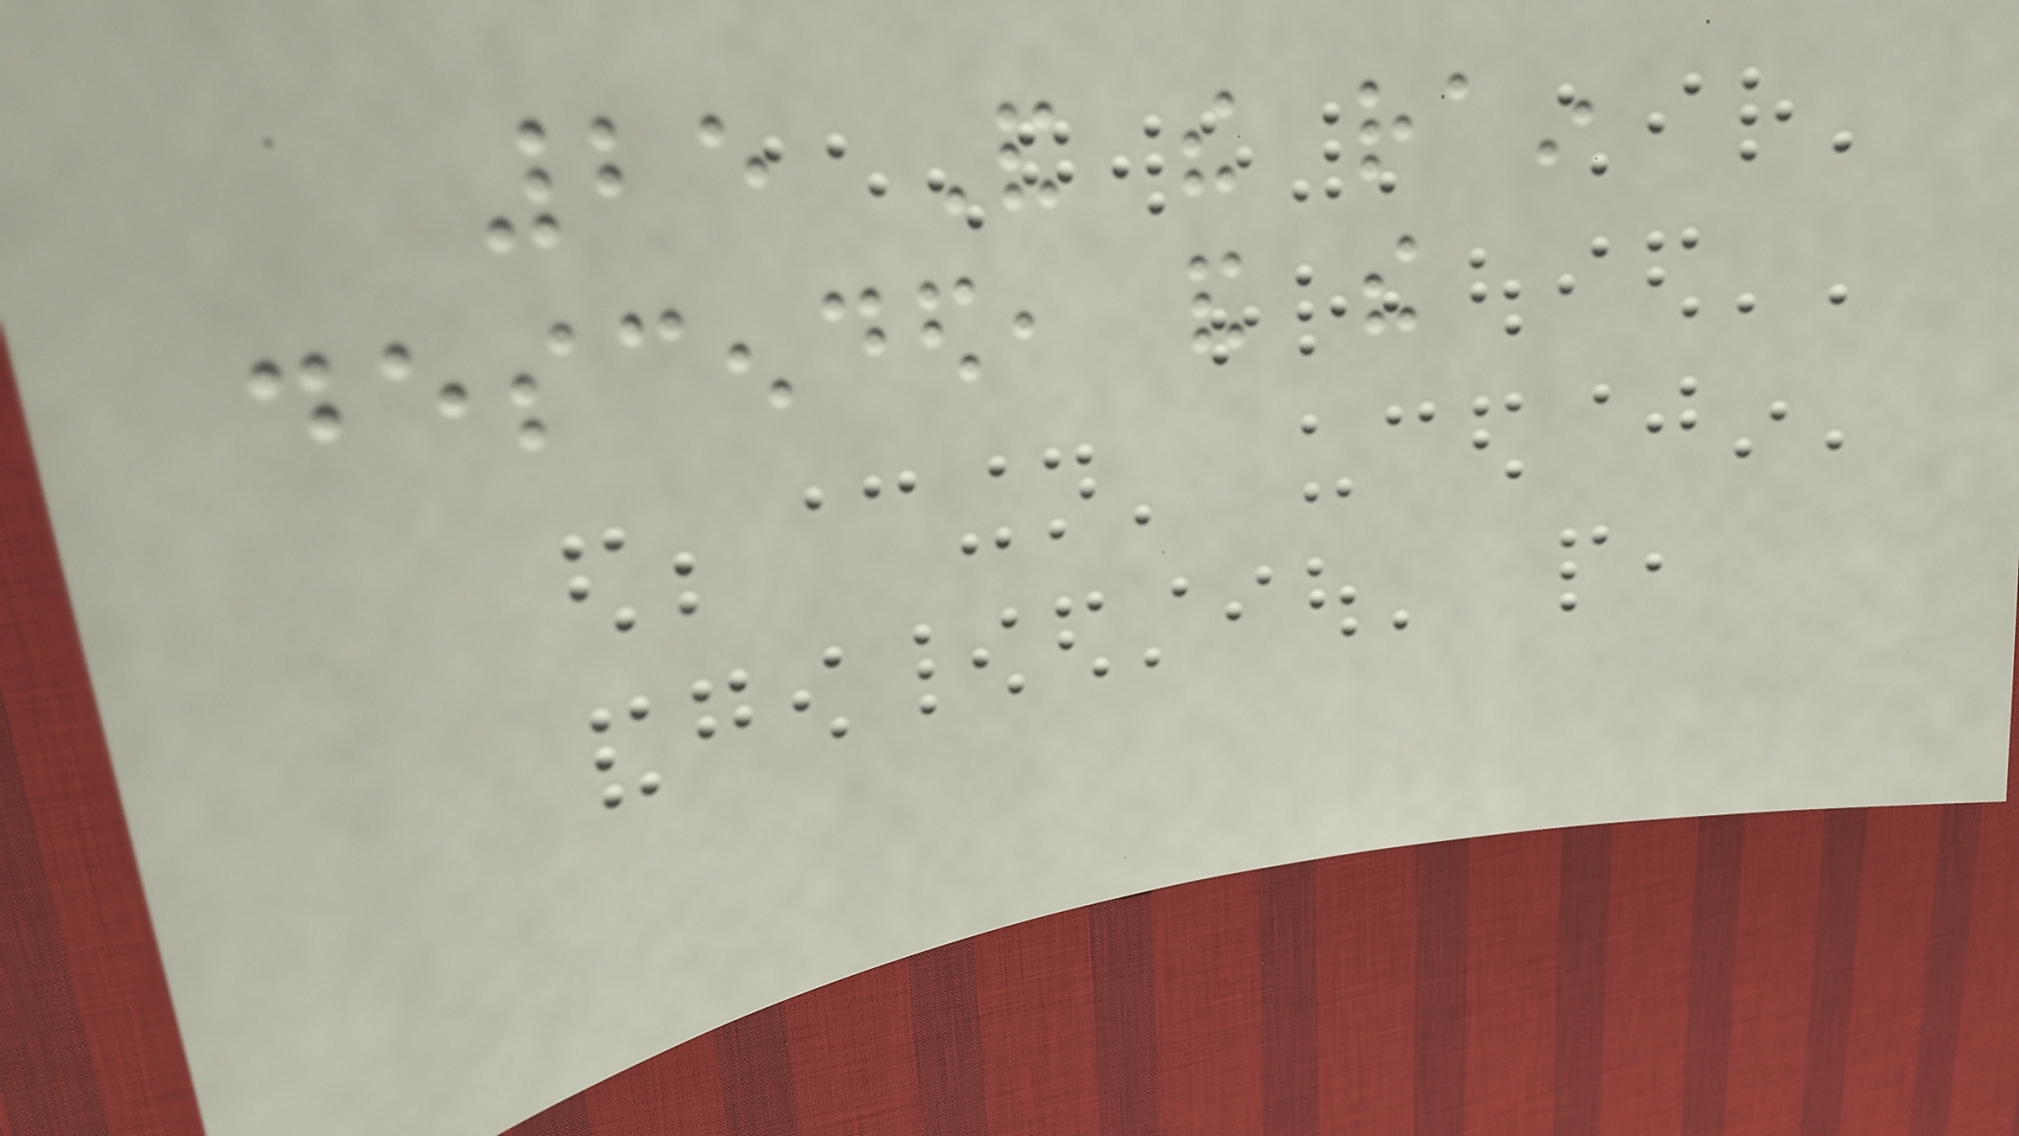25 And the rain
descended, and the
